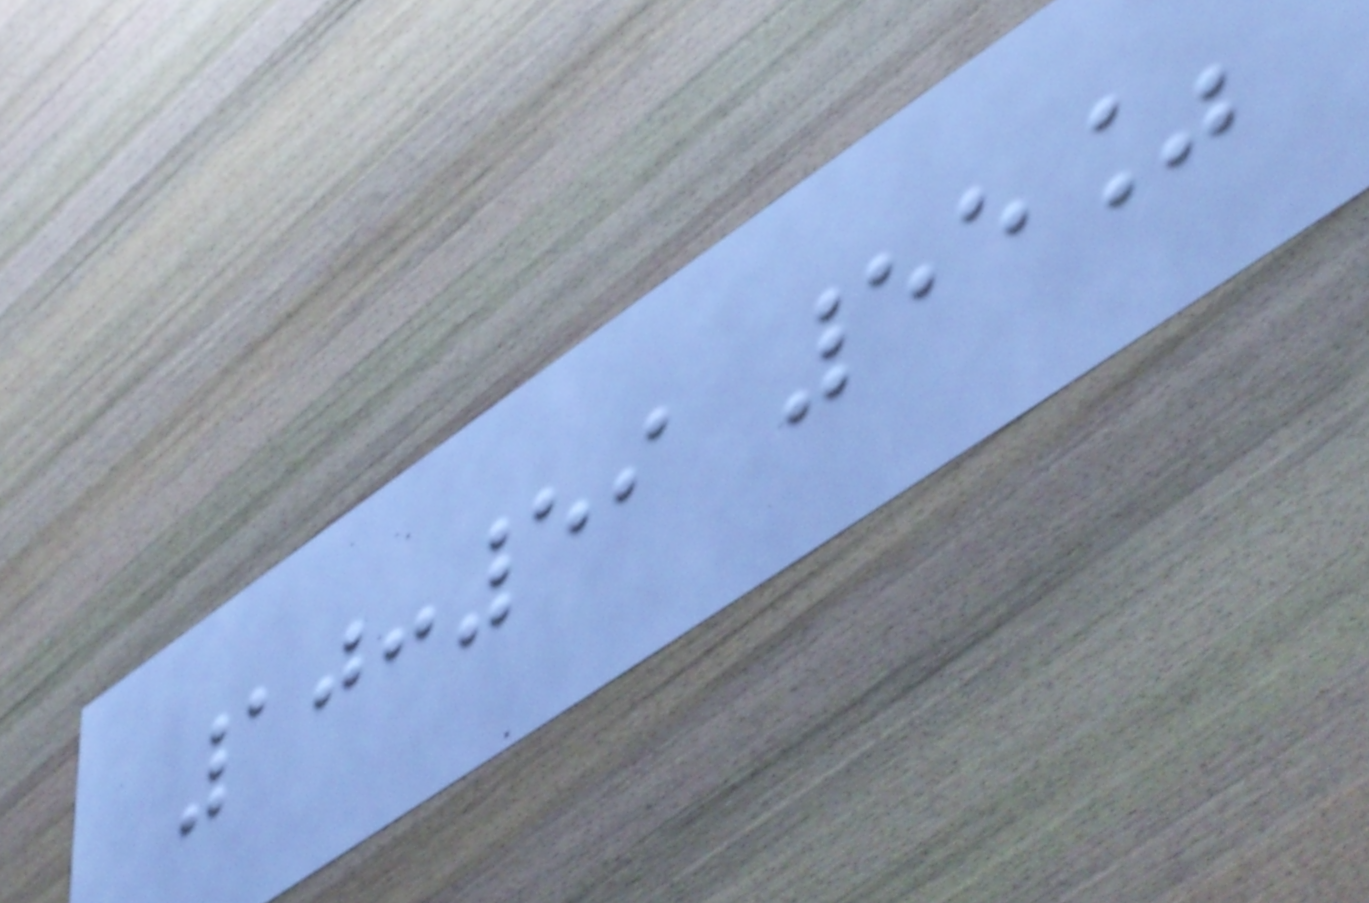10:59 55%
